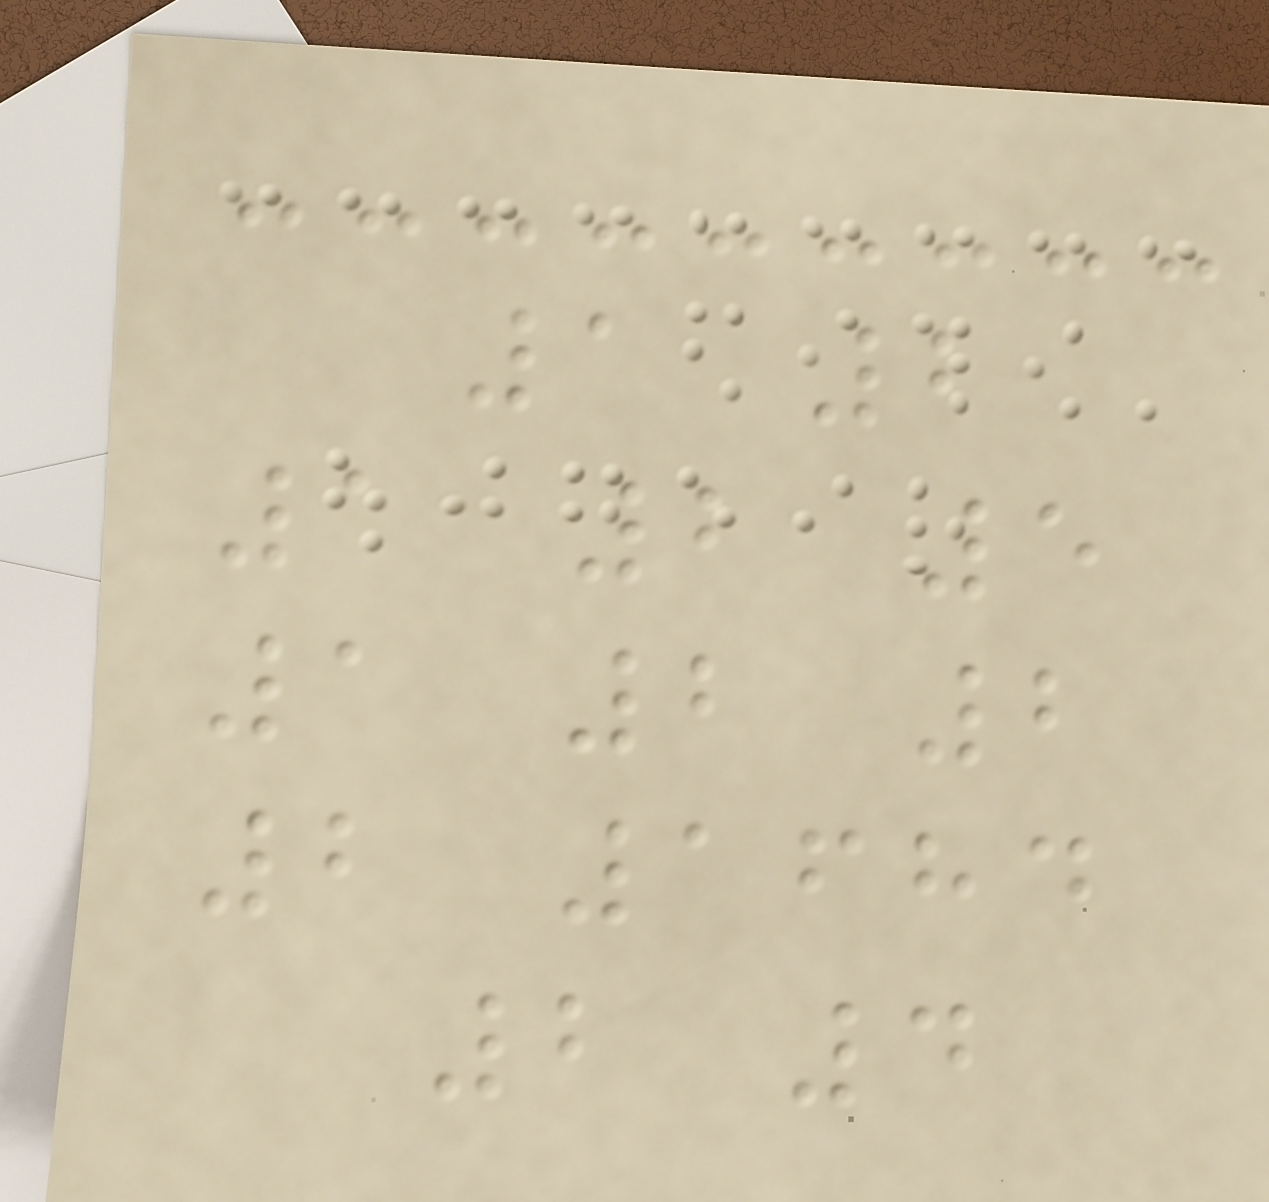1 2
1 2 5
1 2 2
2 1684
2 4
